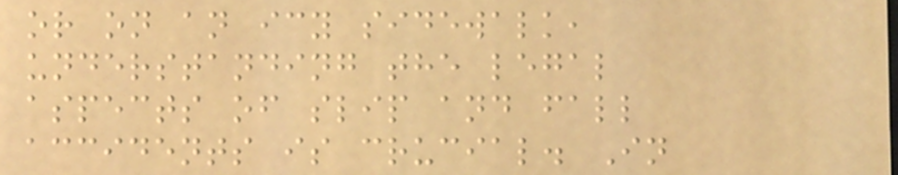or on an icy sidewalk,
understanding the legal
aspects of slip and fall
accidents is crucial. In
